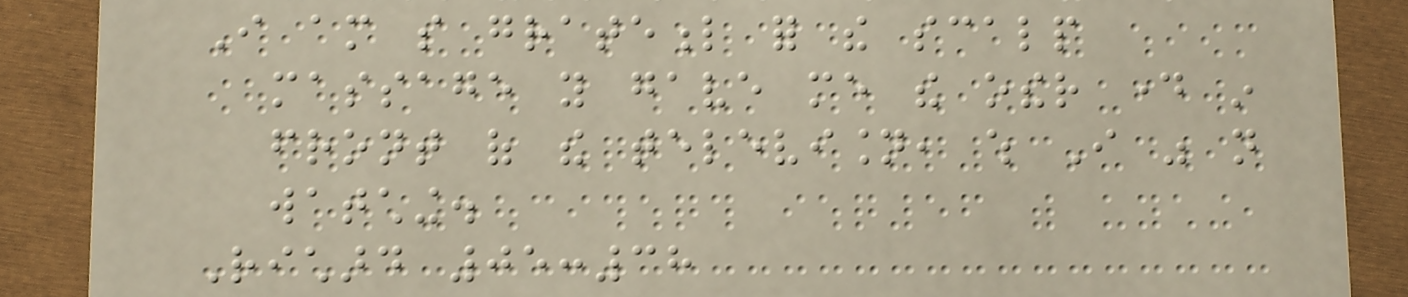I am so grateful for the scalp
massage you gave me the other day in
front of the television, which I was not
watching.
Richard 05:38
